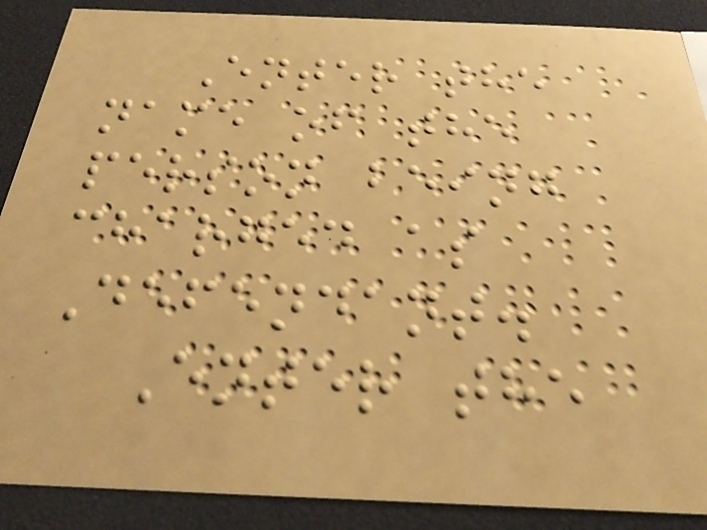Enter the
name of the
person being
charged as
Defendant.
Enter the
